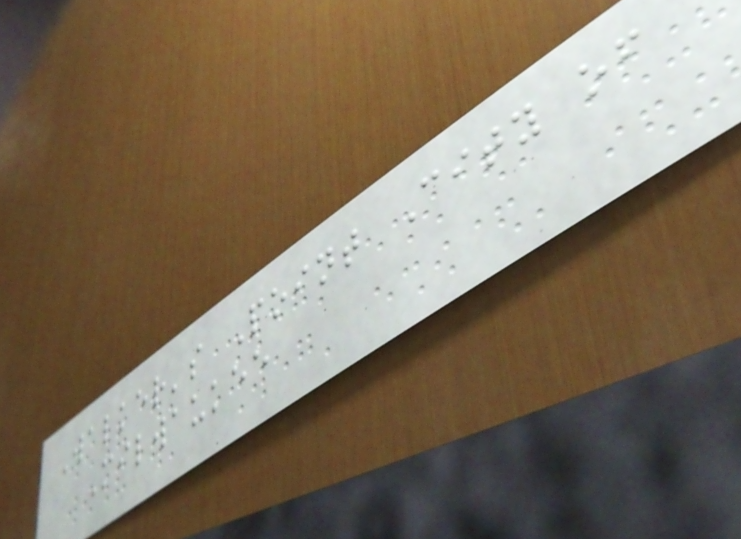Walker's Point City of
Milwaukee
